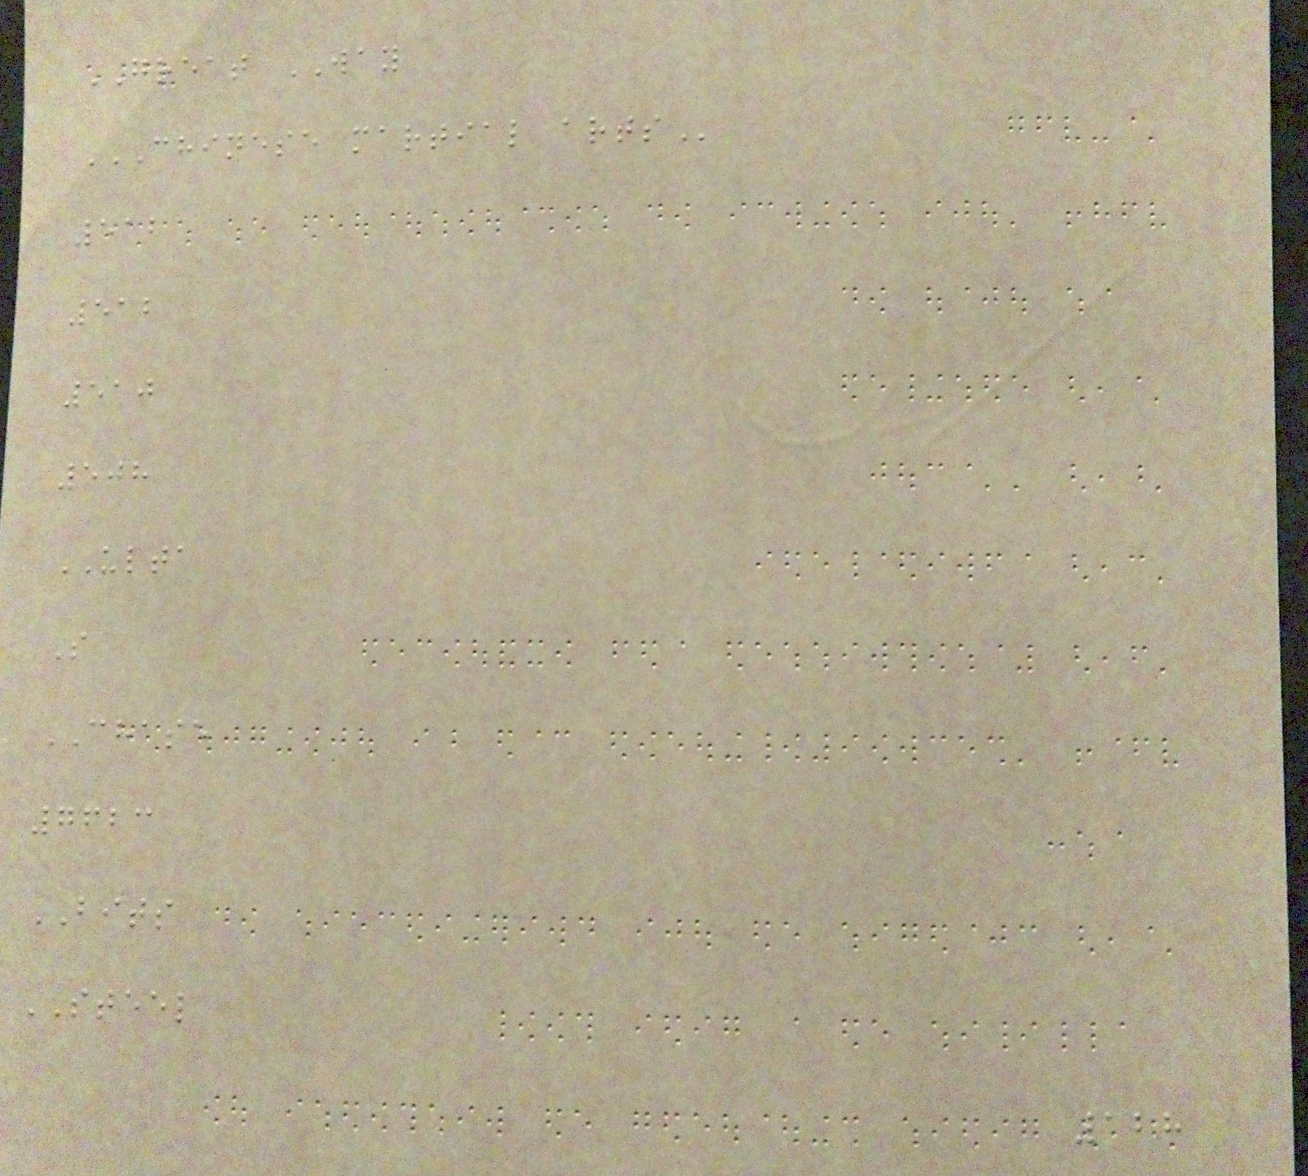GREAT WAY
CHINESE MARTIAL ARTS
512
512
510
508
ULTA
S
CHASE
7623
BITS
STEEL
128
